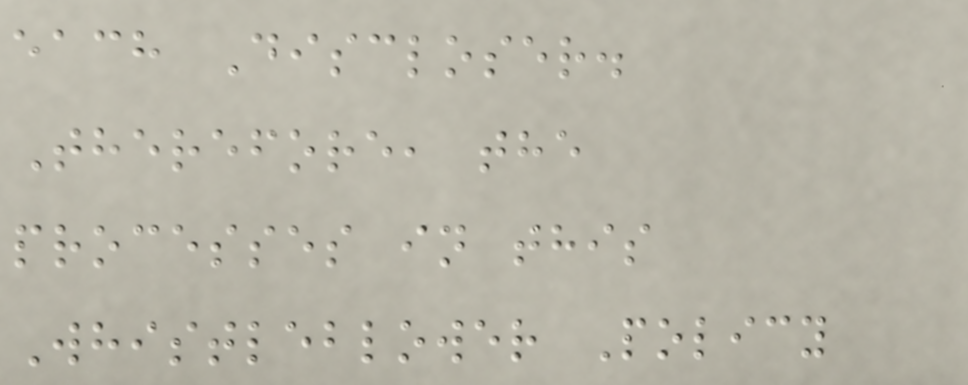each Discloser.
Therefore, the
processes in this
Whistleblower Policy
